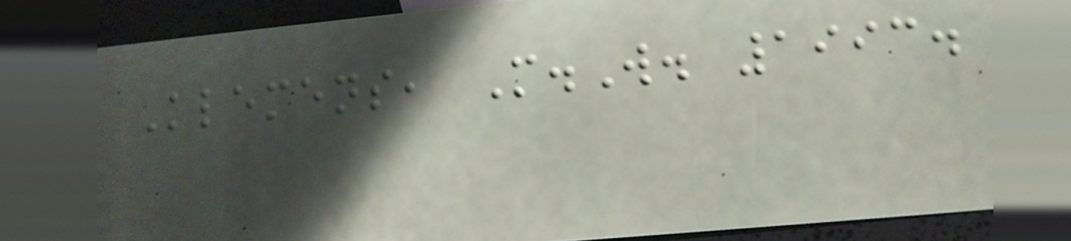Klemens, M.W. 1993.
